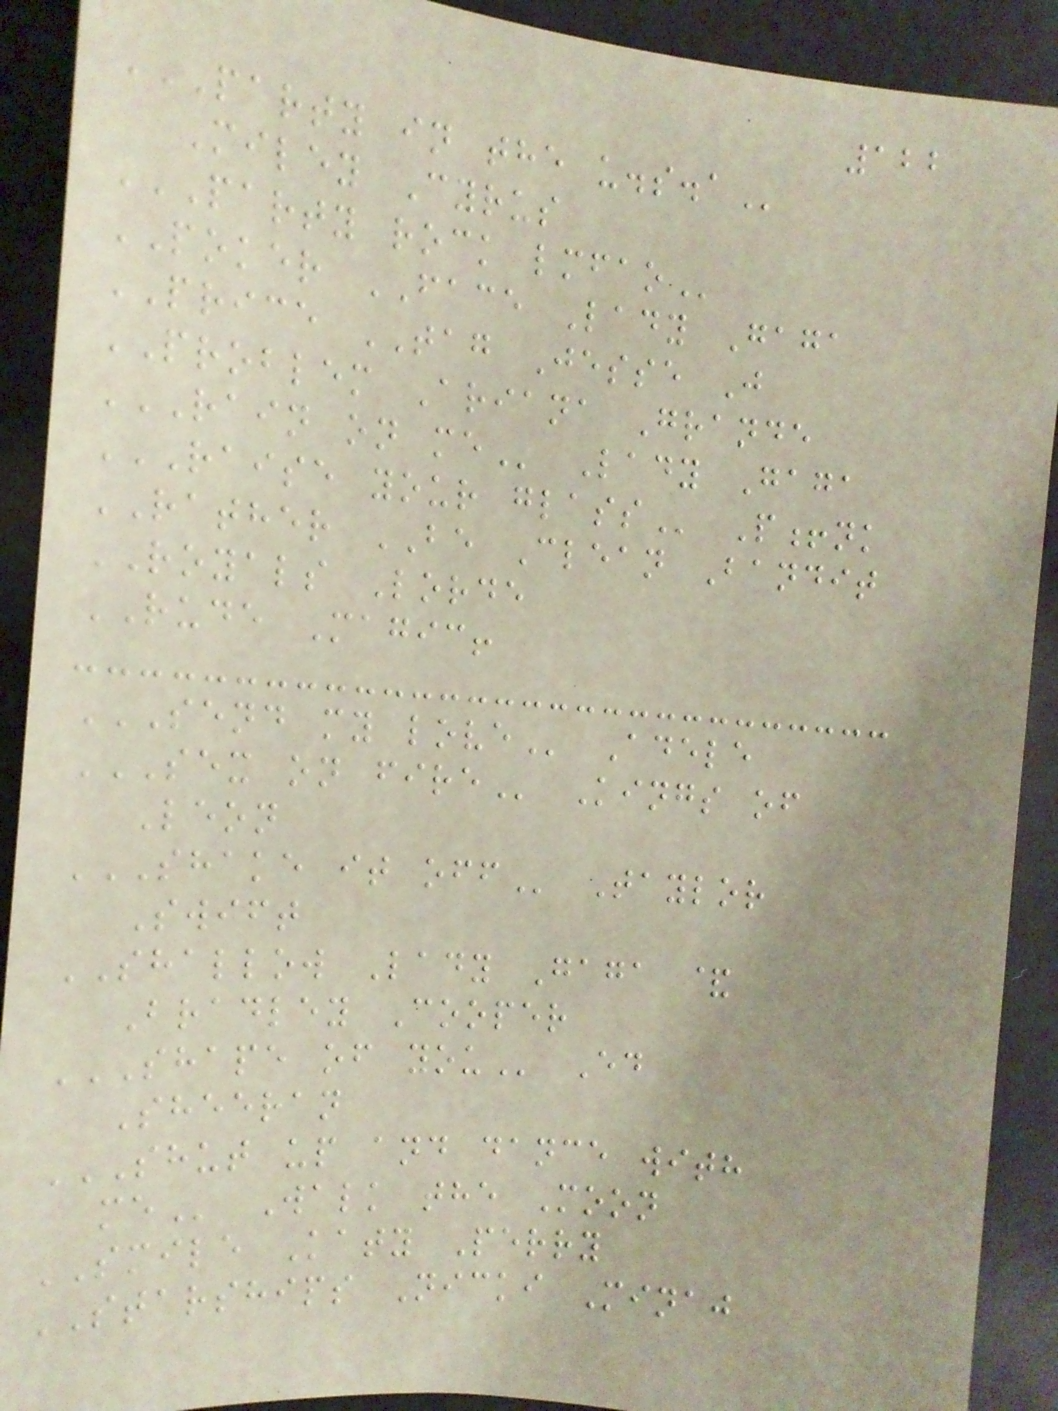122
PARTY IN THE U.S.A
Miley Cyrus
PARTY ROCK LMFAO
POKER FACE Lady Gaga
PRICE TAG Jesse J
PROBLEM Ariana Grande
RAIN ON ME Lady Gaga
RAISE YOUR GLASS P!nk
RATHER BE Clean Bandit
ROYALS Lorde
RUDE Magic!
SEND MY LOVE Adele
SEX ON FIRE Kings of
Leon
SHAKE IT OFF Taylor
Swift
SHALLOW Lady Gaga &
Bradley Cooper
SHAPE OF YOU Ed
Sheeran
SHUT UP AND DANCE WITH
ME Walk the Moon
SMILE Katy Perry
STARSHIPS Nicki Minaj
